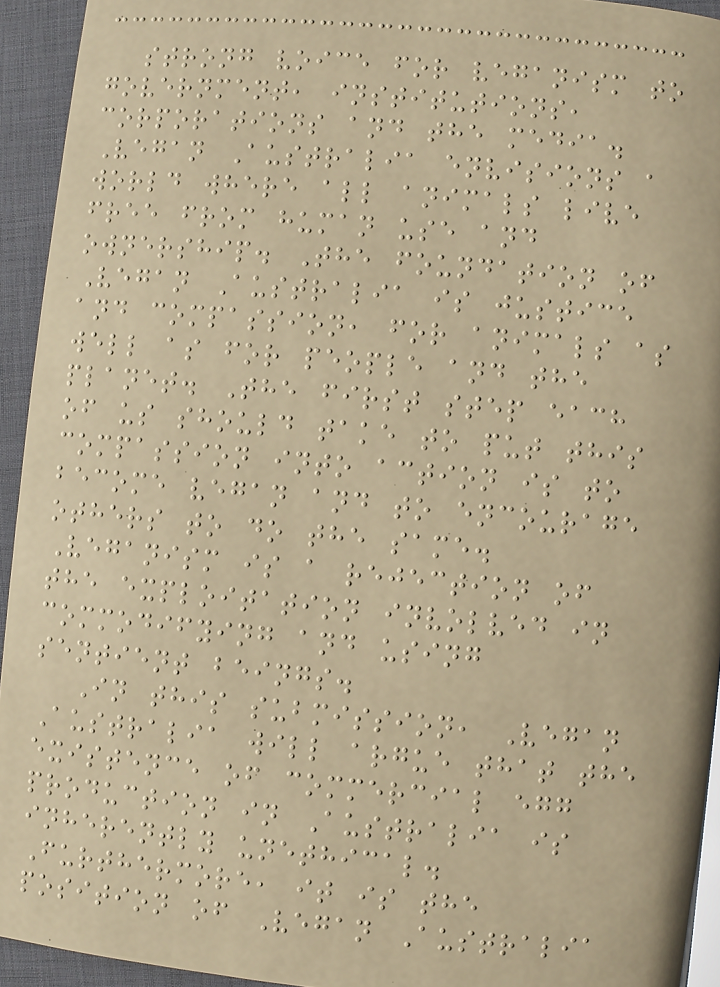strong voice for veganism to
government, institutions,
corporations and the media.
Vegan Australia envisions a
world where all animals live
free from human use and
ownership. The foundation of
Vegan Australia is justice
and compassion, for animals as
well as for people and the
planet. The first step each
of us should take to put this
compassion into action is to
become vegan and to encourage
others to do the same.
Veganism is a rejection of
the exploitation involved in
commodifying and using
sentient beings.
In this submission, Vegan
Australia will argue that the
existence of commercial egg
production in Australia is
inherently unethical.
Furthermore, it is the
position of Vegan Australia
